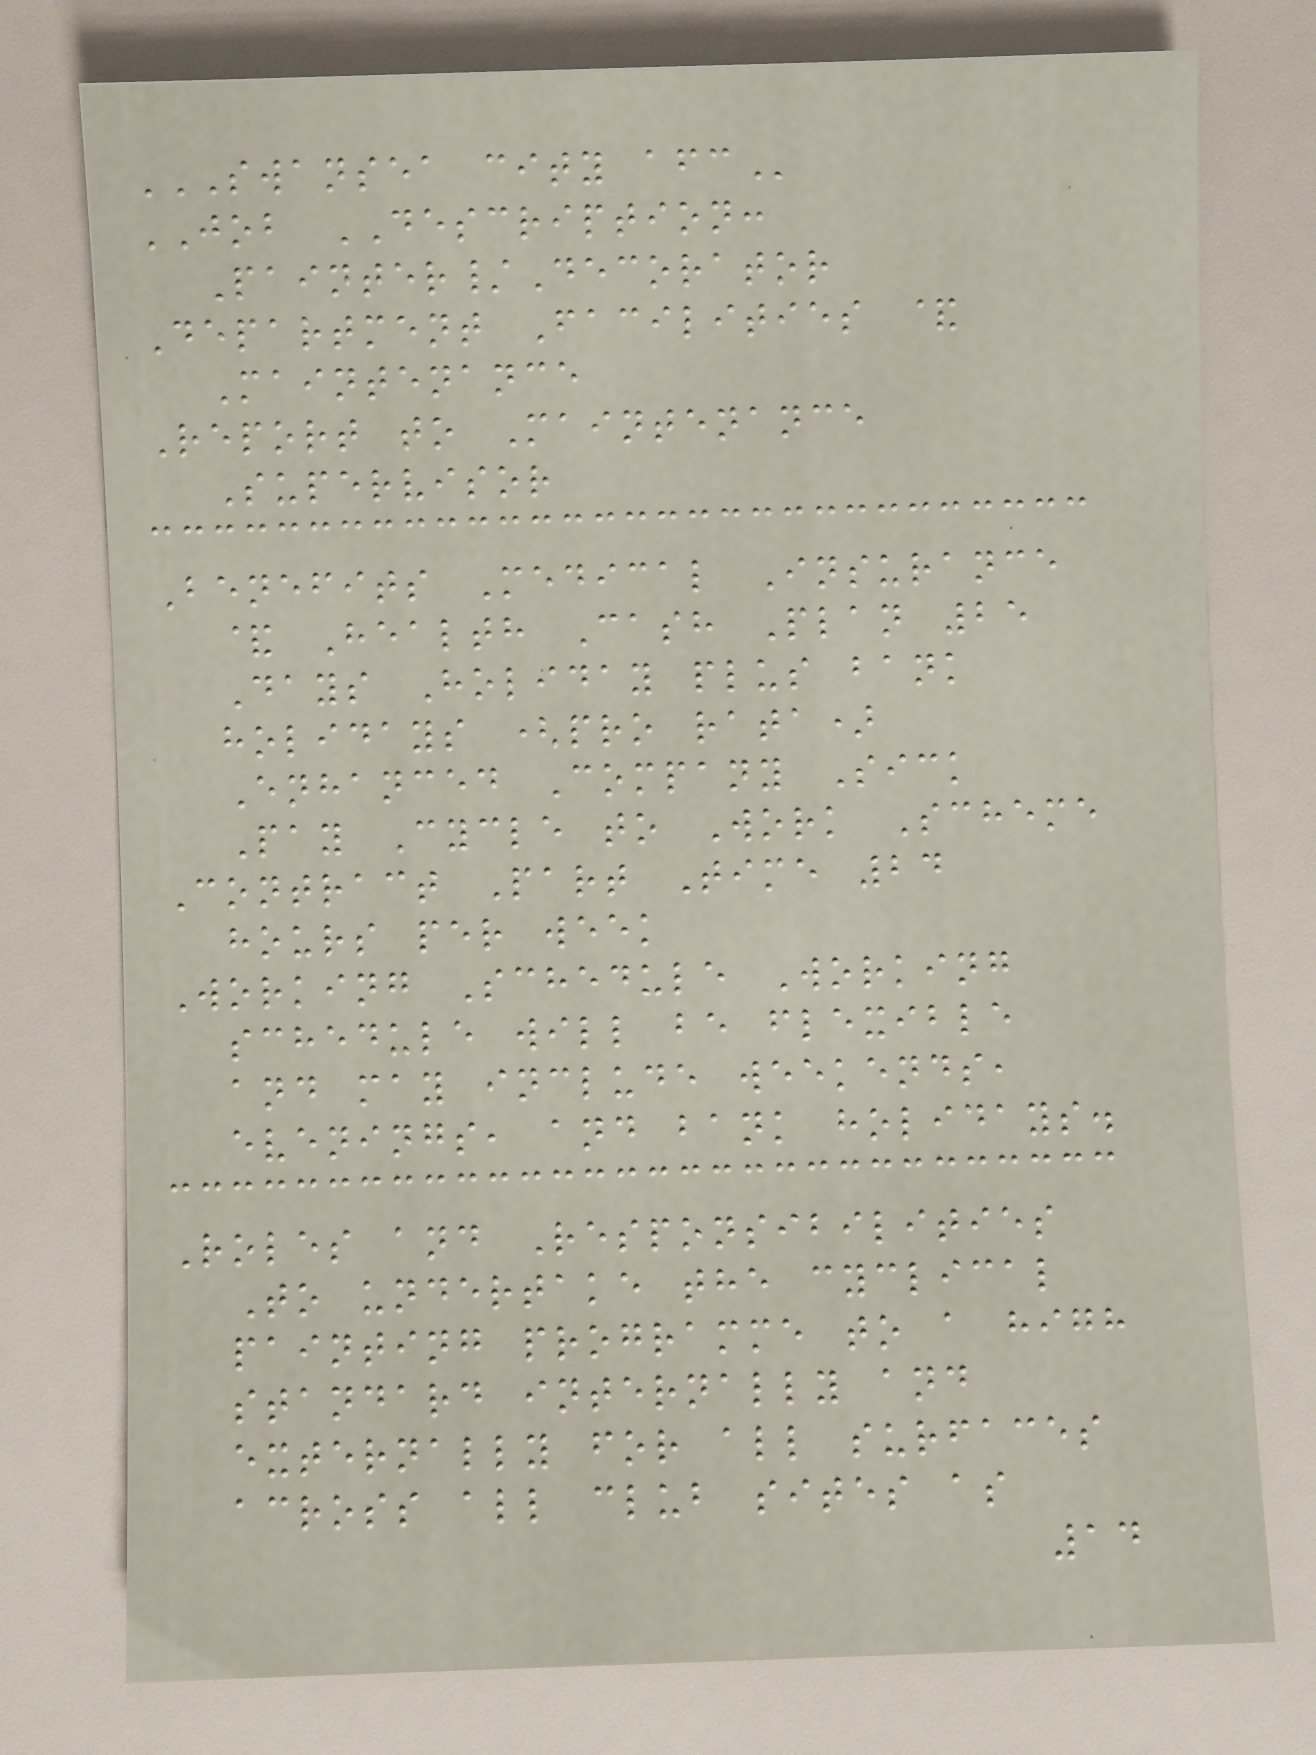SWANSEA CITY AFC
JOB DESCRIPTION:
Painter/Decorator
Department Facilities &
Maintenance
Report to Maintenance
Supervisor
Benefits Medical Insurance
& Health Cash Plan 25
Days Holiday plus bank
holidays (pro rata)
Enhanced Company Sick
Pay Cycle to Work Scheme
Contract Part Time 24
hours per week
Working Schedule Working
schedule will be flexible
and may include weekends,
evenings, and bank holidays.
Roles and Responsibilities
To undertake the cyclical
painting programme to a high
standard internally and
externally for all surfaces
across all club sites as
14
